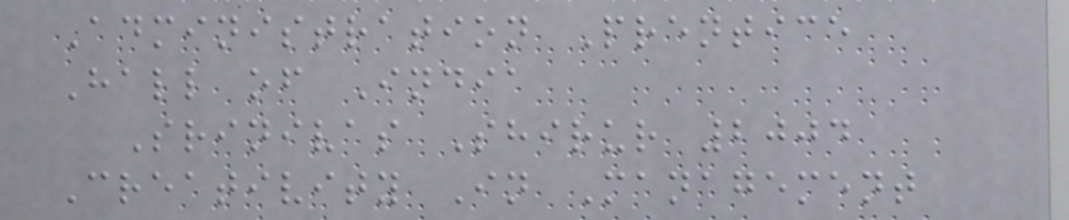Administration Prentice
Hall of India
Srinivas Shirur 2004
Creativity In Management
